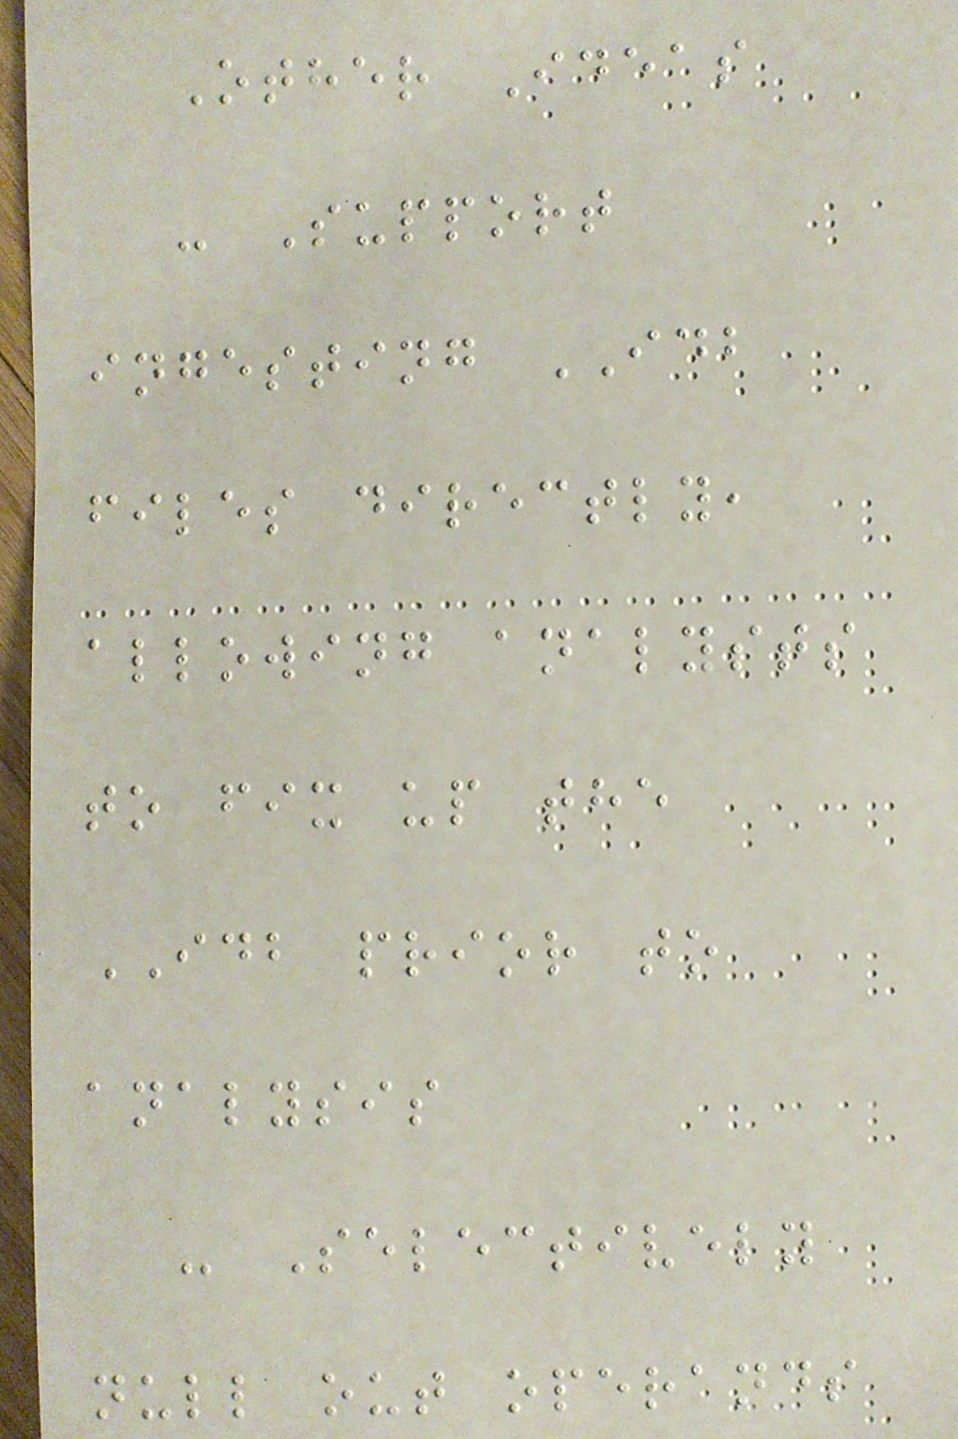Other Ideas
- Support
ingesting IDB
files directly,
allowing analysts
to fix up the
IDB prior to
analysis
- Selectively
null out operands
